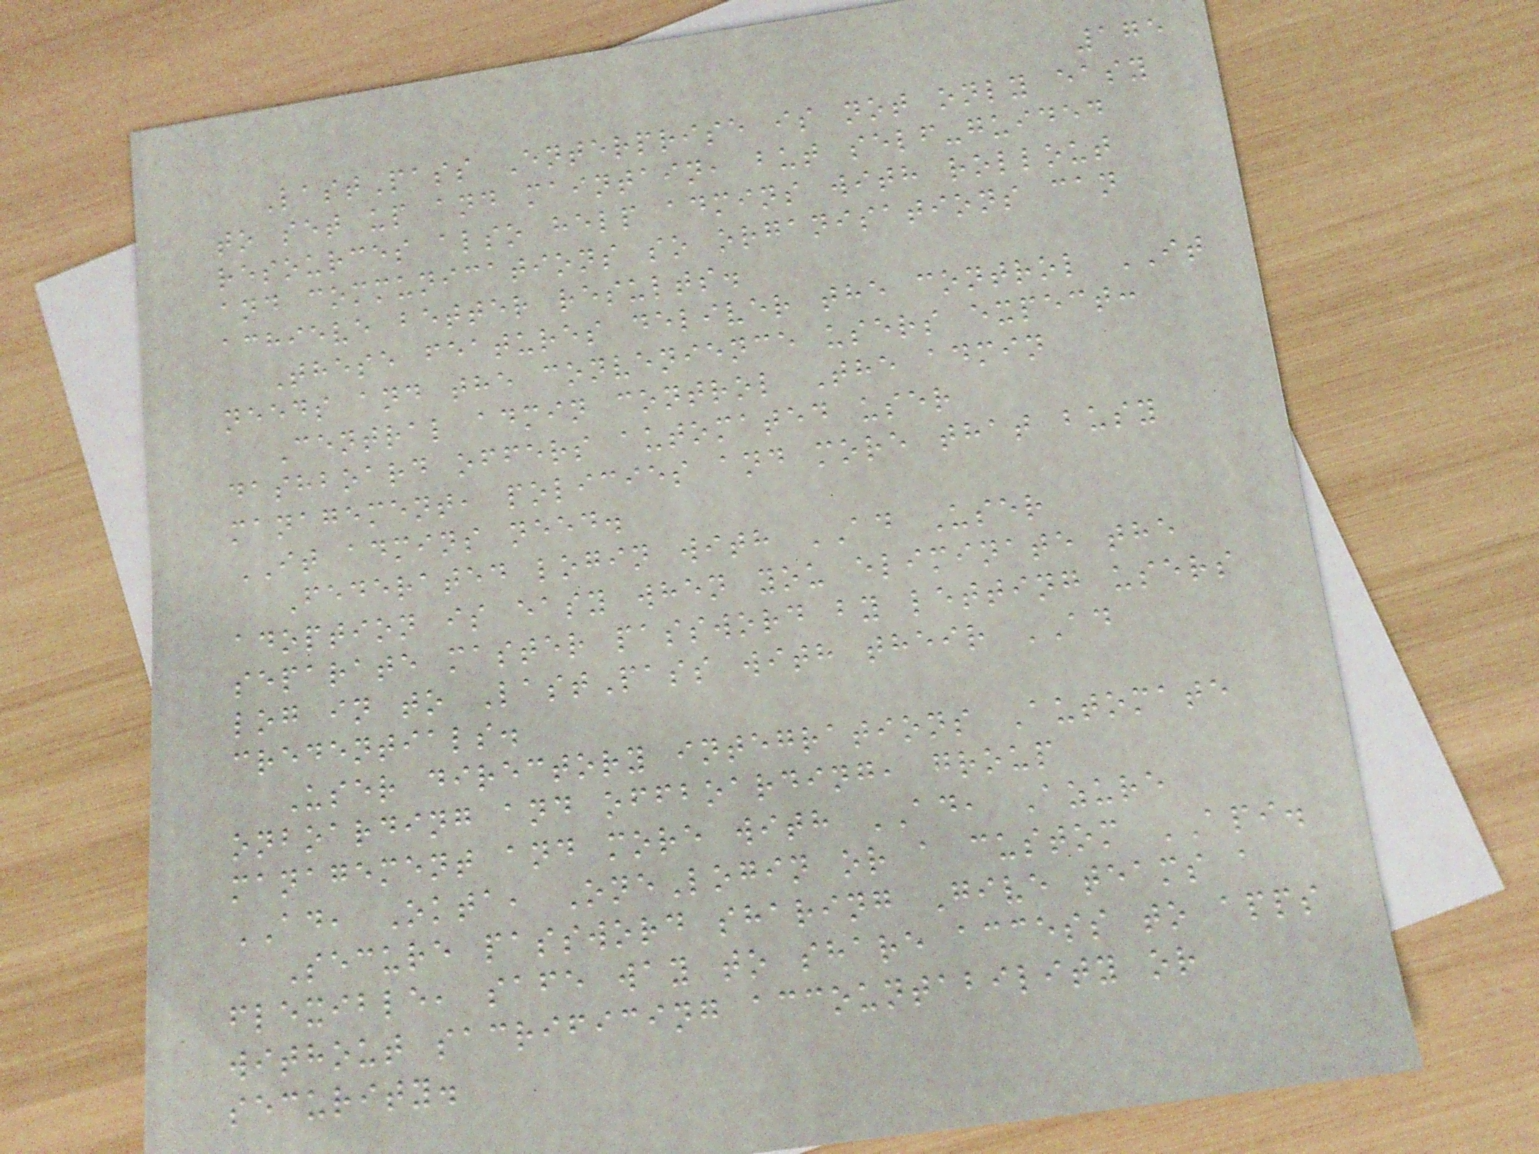175
LastPass Enterprise is not only easy
to set up and maintain, but self-guided
resources also help admins with rollout
and communications so organisations can
achieve better results.
These features deliver the control IT
needs and the convenience users expect:
Central admin control The admin
dashboard offers automated user
management, policies and more that busy
IT admins need.
Federated login with AD User
adoption is easy when you eliminate the
separate master password by letting users
log in to LastPass with their AD
credentials.
User directory integrations Automate
onboarding and offboarding, group
management and more with AD, Azure
AD, Okta, OneLogin or a custom API.
Secure password sharing Give teams a
flexible, safe way to share access to apps
without sacrificing accountability or
security.
